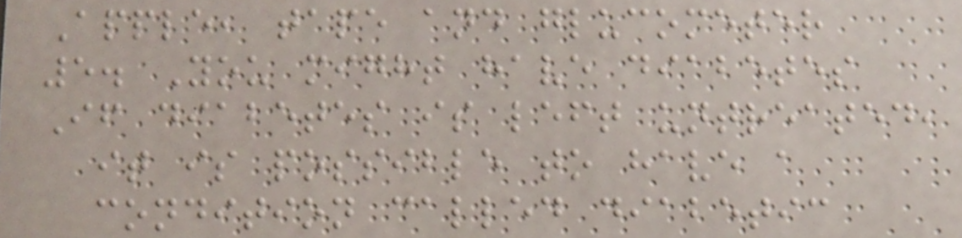Apple, tape and glucometer
5. You might have diabetes
If diabetes is left untreated,
it is possible to have a
condition called diabetic
